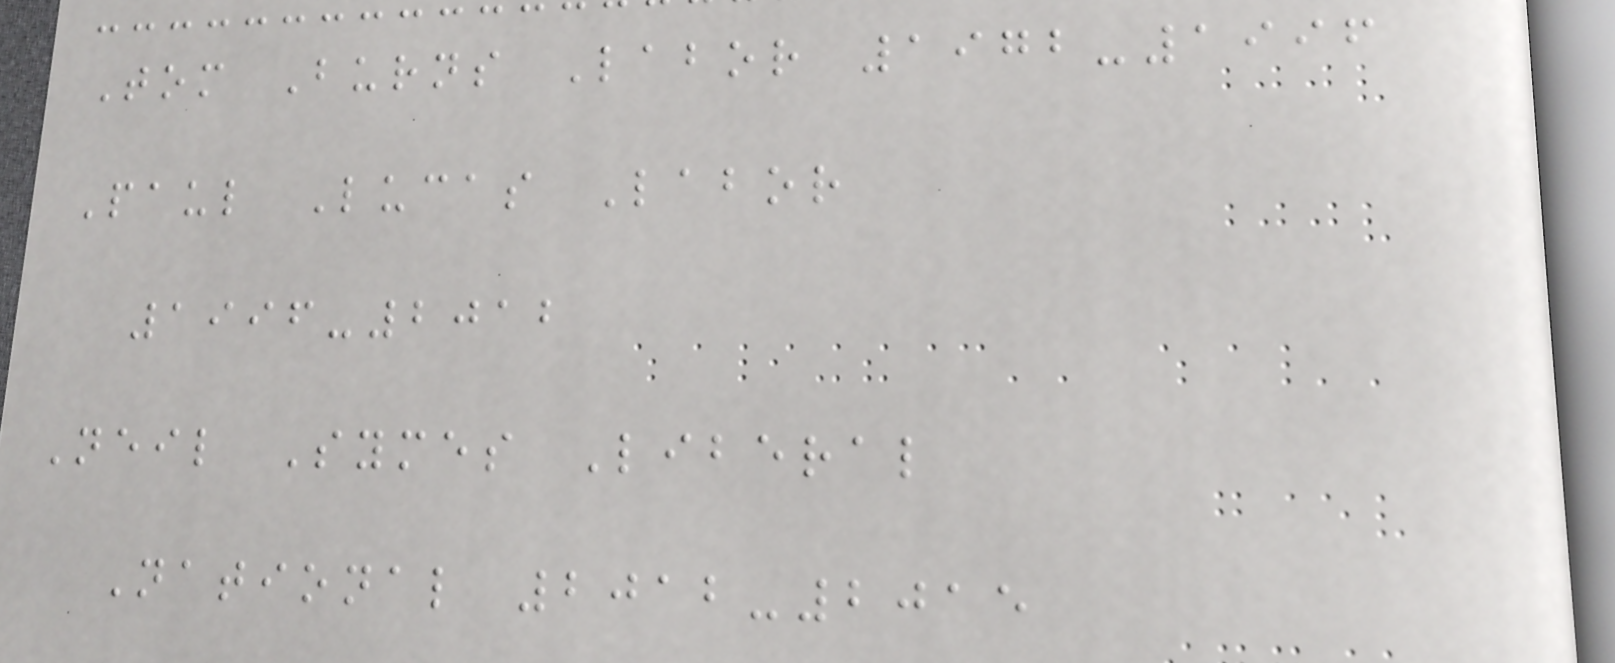Tom Burns Labor 1972-1996
Paul Lucas Labor
1996-2012
Neil Symes Liberal
National 2012-2015
